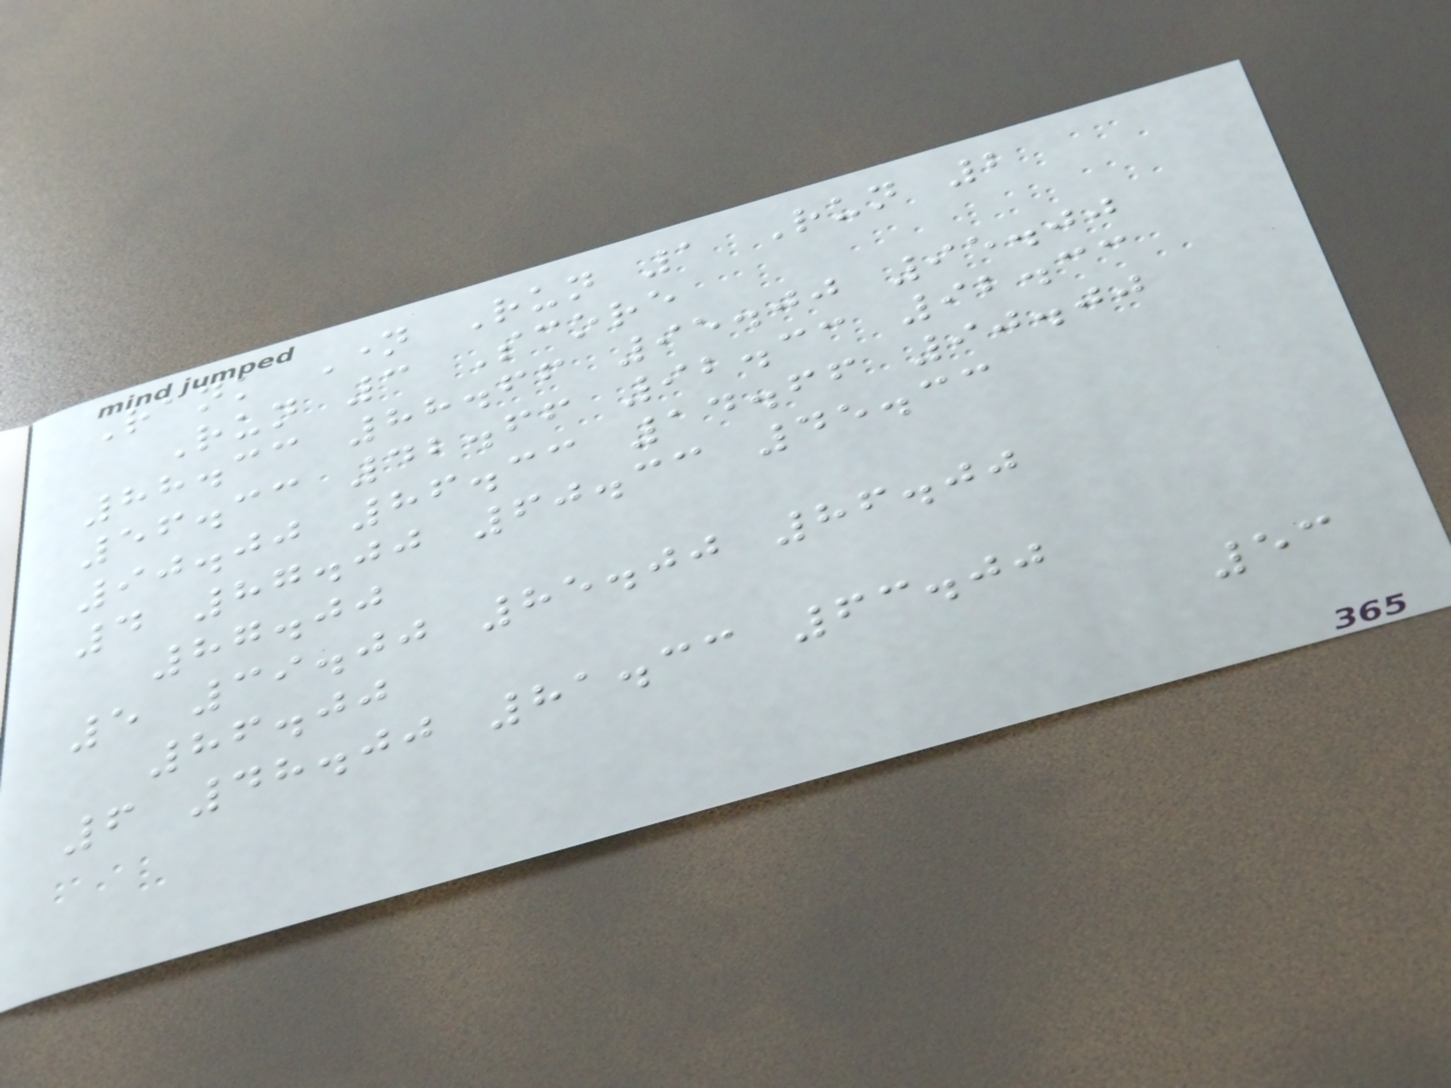Rank Name Run 1 Run 2
Run 3 Score
88.33 88.66 95.00 95.00
56.33 42.66 92.33 92.33
90.00 86.33 14.66 90.00
4 87.00 60.33 45.33
87.00
5 39.00 85.00 86.00
86.00
6 48.00 81.33 63.00
53
